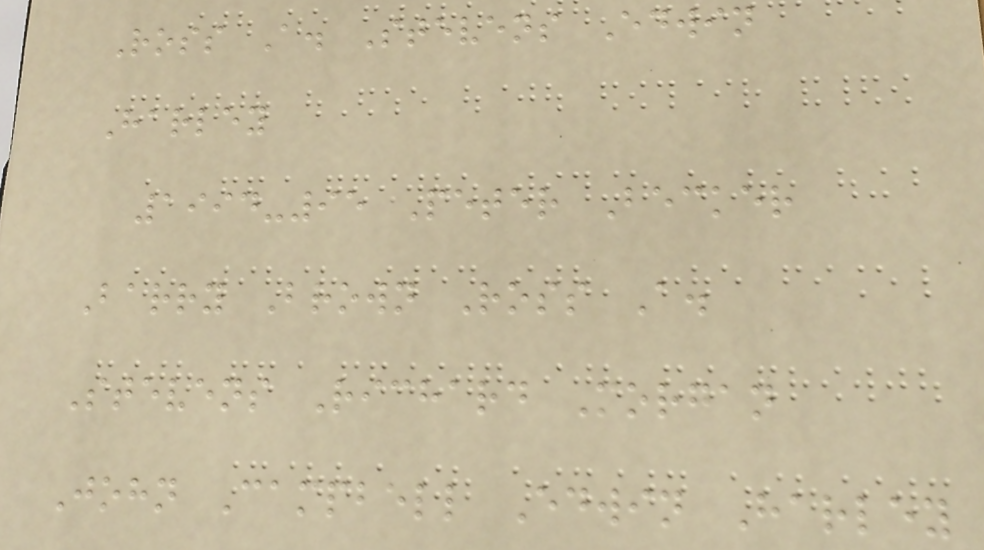Ross A. Stevens Edwin
Harley
1994-95 Peter Becker
Barry Brown Ross A.
Stevens Richard Morgan
John Campbell Edwin Harley
